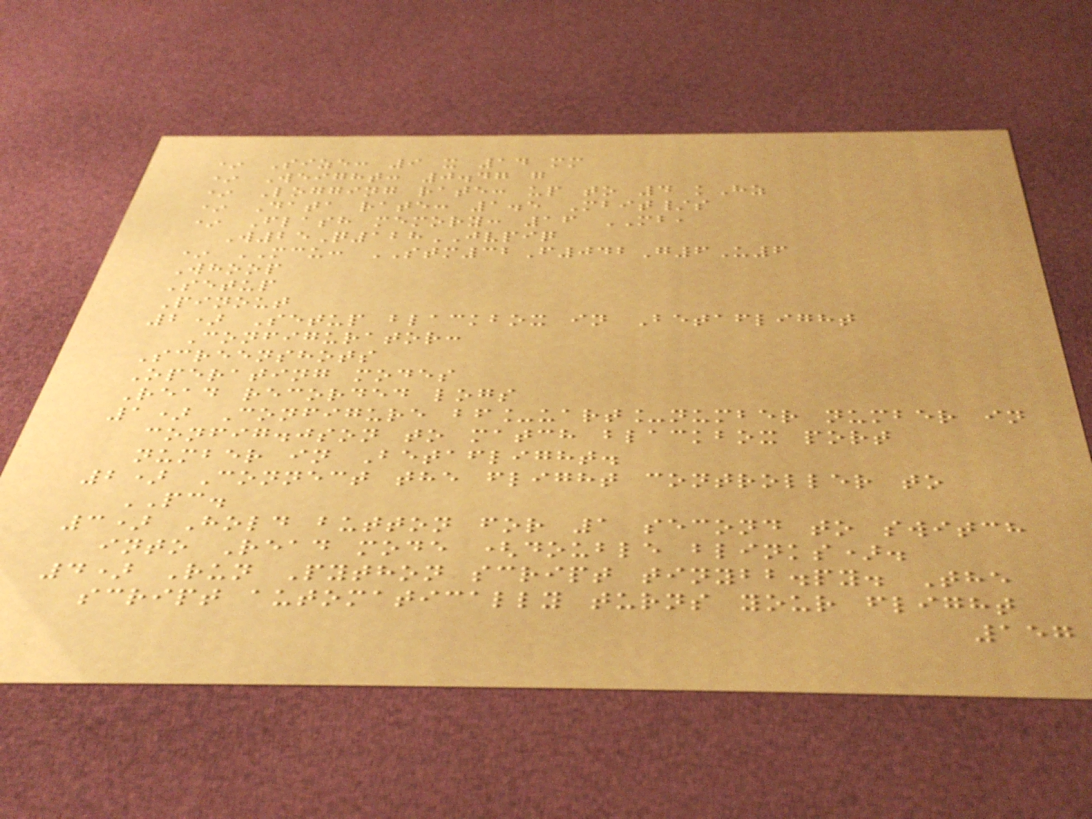* Size: 9 x 14 mm
* Weight: 0.47 g
* Logging rate: up to 4 kHz
* Data rate: 1.5 Mbit/s
* Flash memory: 16 MB,
W25Q128JVPIQ
* MCU: STM32F042G6U6
Whoop
Setup
Pinout
2) Setup blackbox in Betaflight
Configurator:
Screenshots
Operating modes
Read recorded logs
1) Configure bf_uart_number number in
config.json to match blackbox port
number in Betaflight.
2) Connect the flight controller to
PC.
3) Hold button for 1 second to switch
into Read mode (double blinks).
4) Run Python script tinybb.py. The
script automatically turns your flight
157
